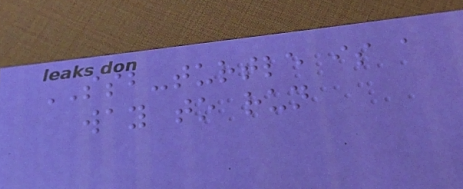SSB-turtle is a
way to run
